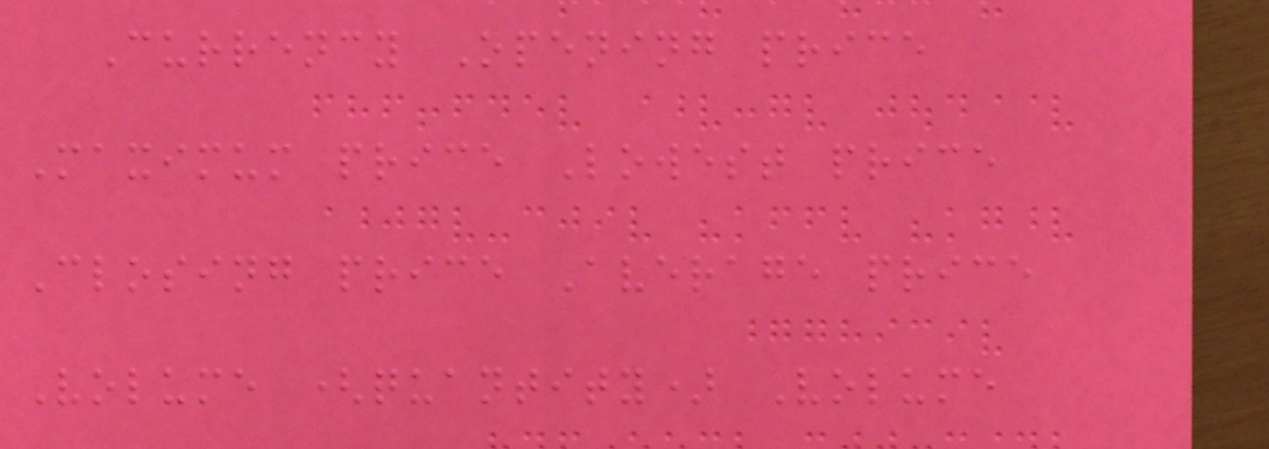Currency Opening price
Maximum price Lowest price
Closing price Average price
Volume (quantity) Volume
